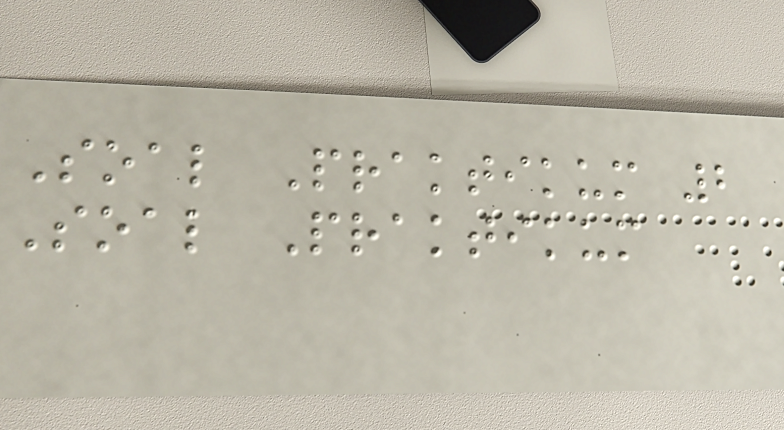Soal Praktikum 2
Soal Praktikum
